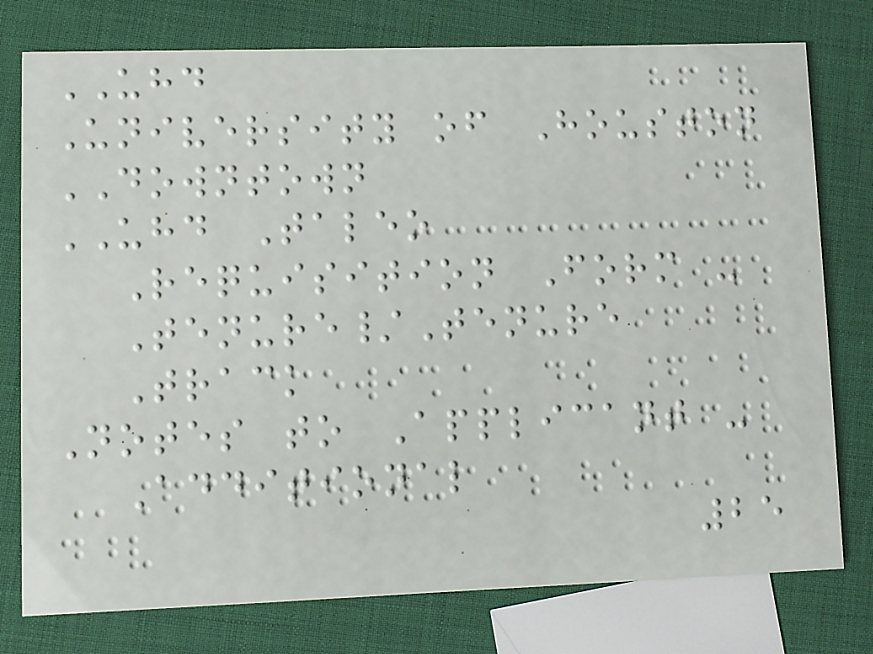UHD
University of Houston
DOWNTOWN
UHD Taleo
Requisition Form -
Tenure/Tenure
Track
Notes to Applicant -
Additional
25
